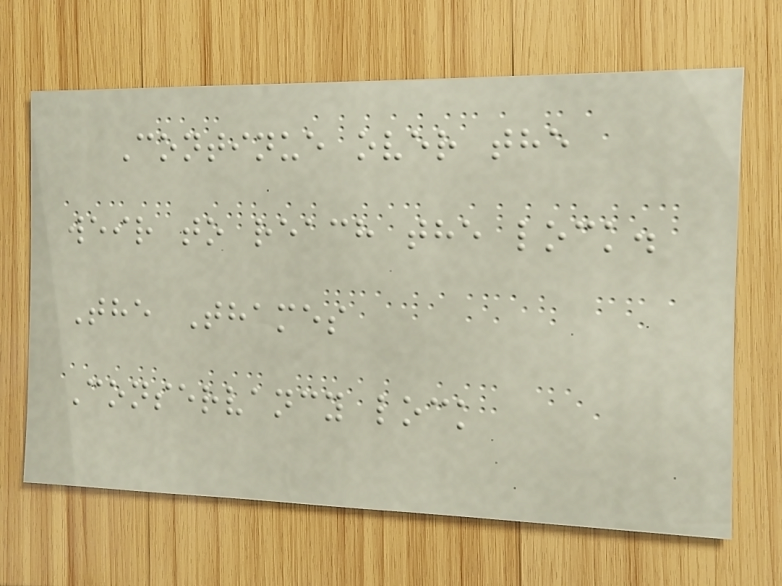Continue over the
weir to reach the lock.
The Thames
Conservancy lock
